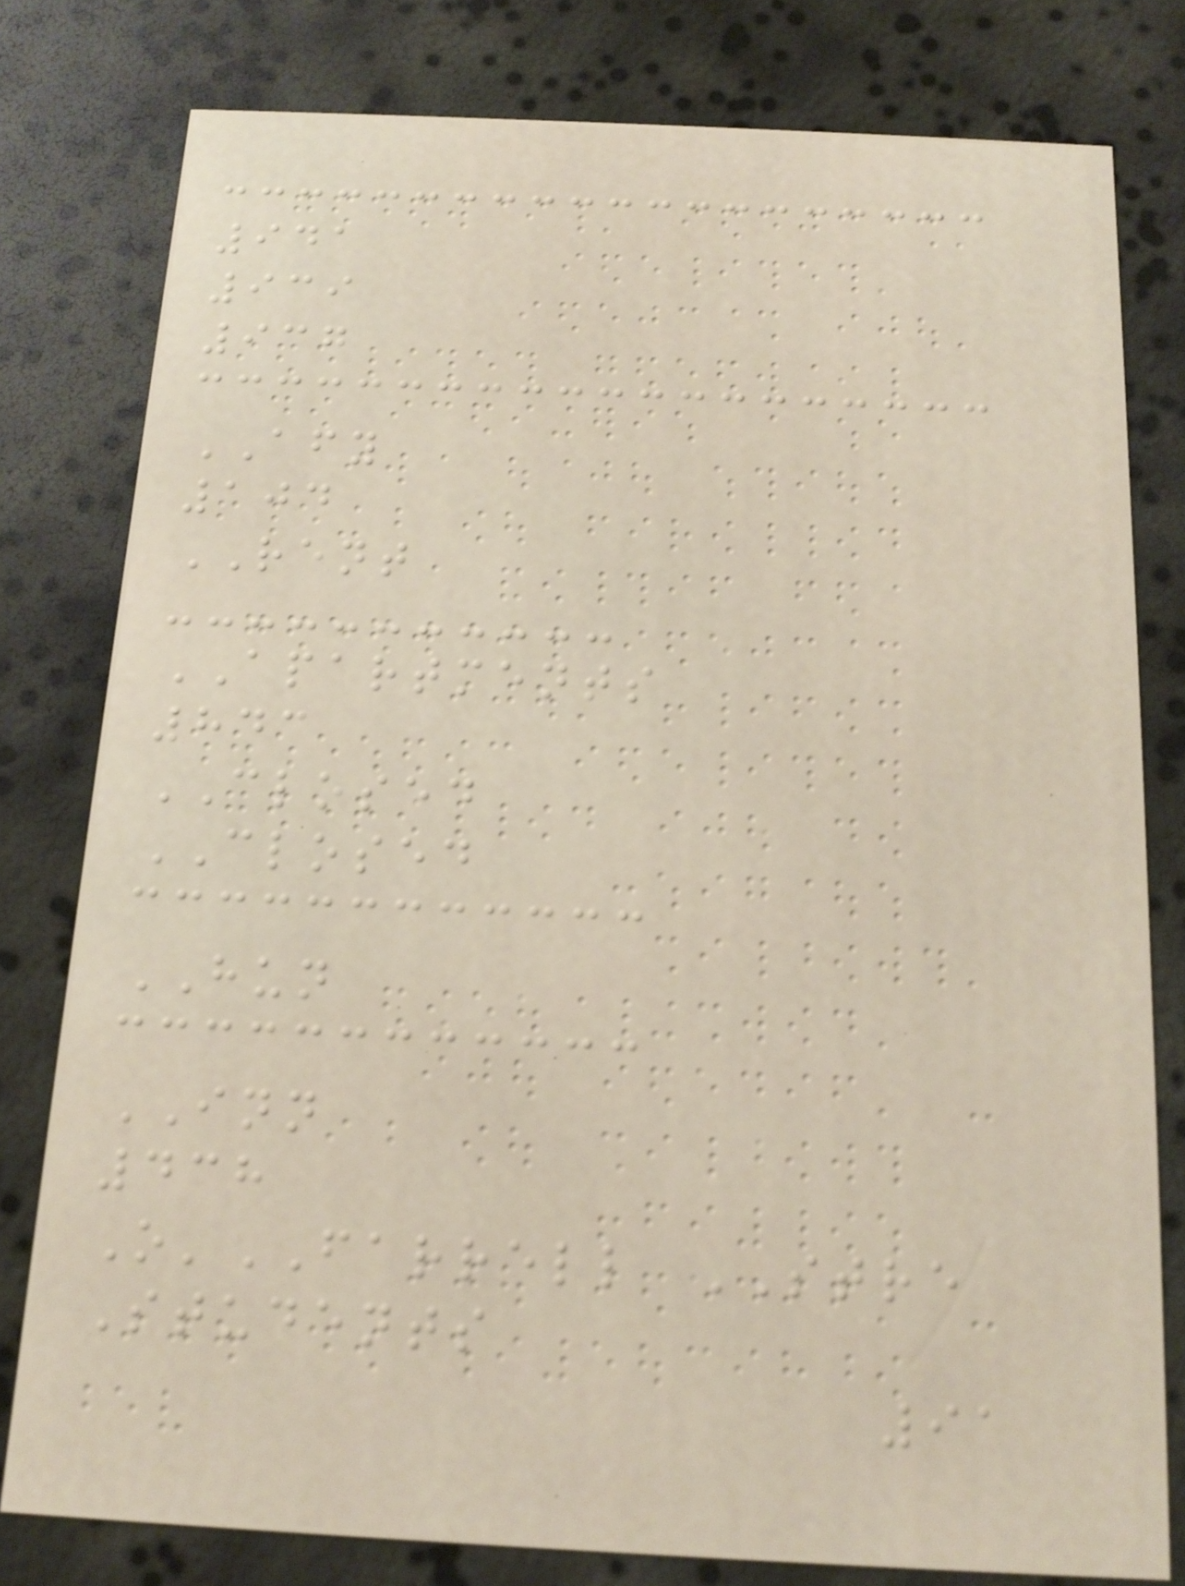941
939
937
AFY
104
RENT
APARTMENTS
843
CLOSED
CLOSED
HUN
INN
438
O'FARRELL STRE
Students
91
